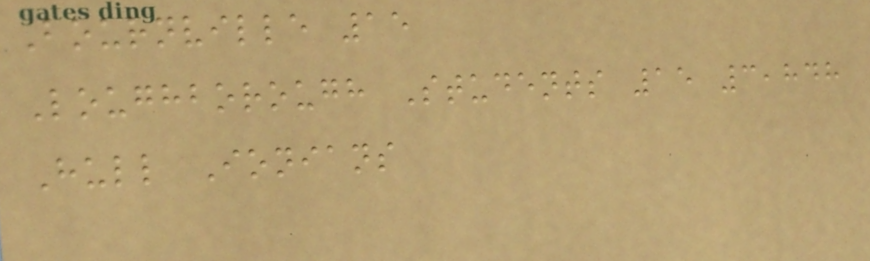Bournville 15
Loughborough Students 15 3,848
Hull Ionians
